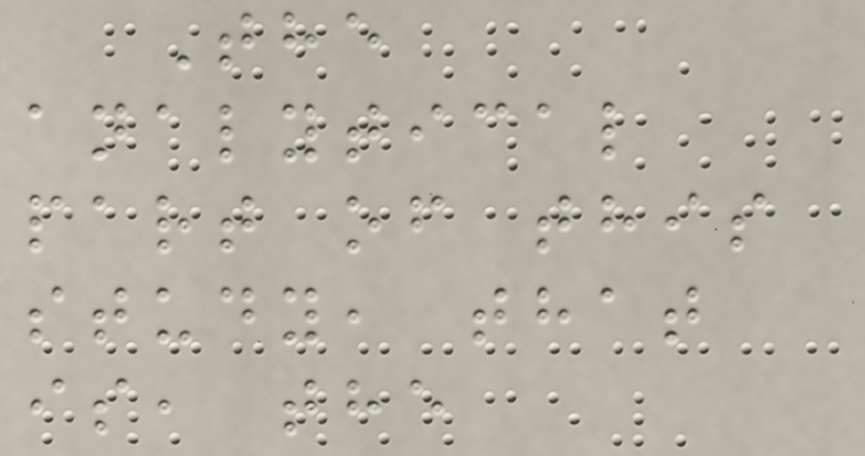The
analytical
part of this
study, that
is, the
